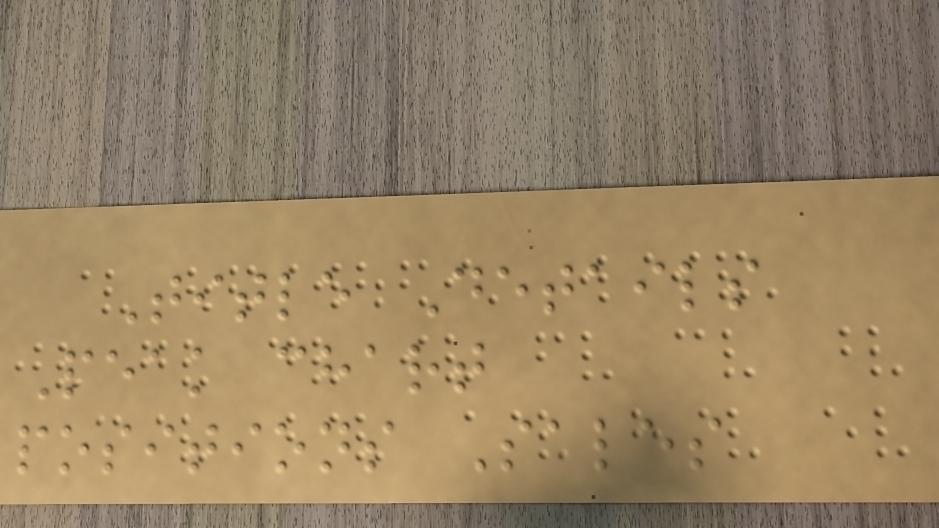Title Details
Peak chart
positions Sales
